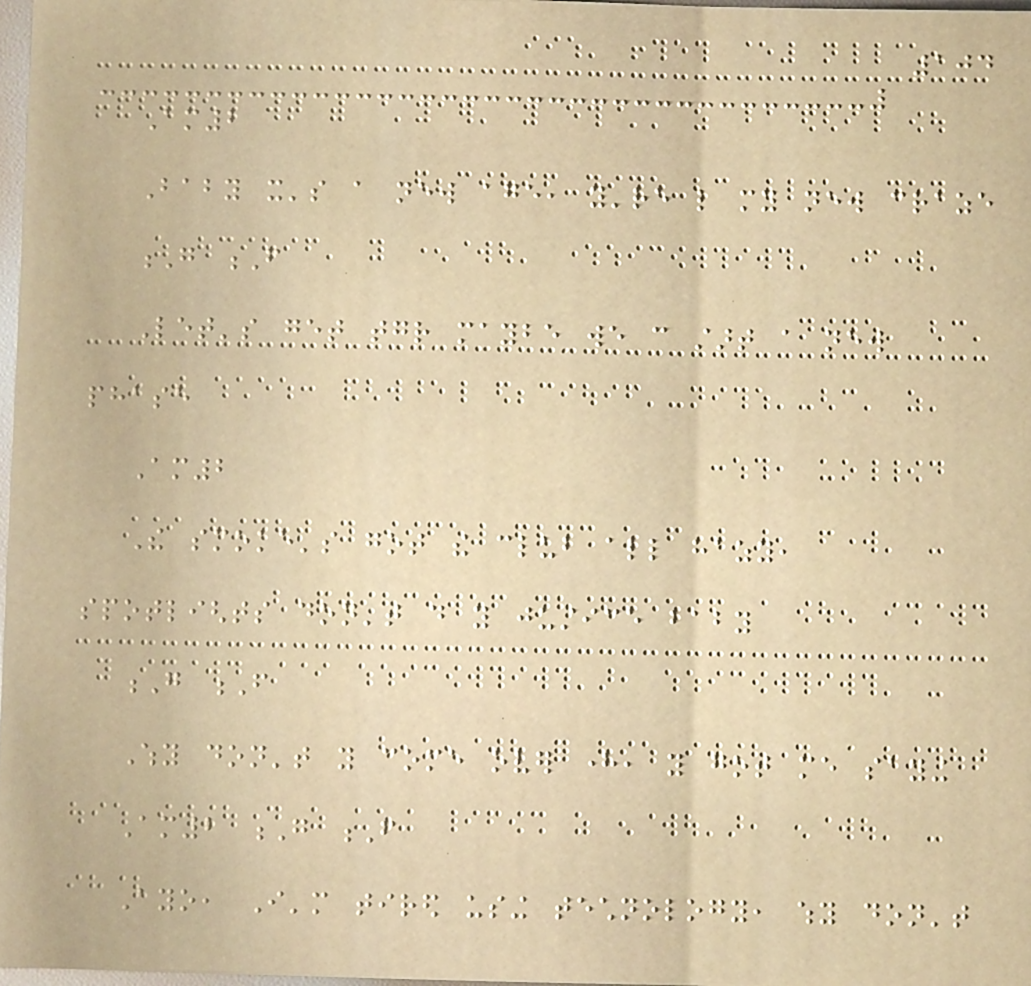104
Am2
Baby it's a new age, you're like my new craze
G F
Let's get together maybe we can start a new
phase
Am2
The smoke's got the club all hazy,
spotlights don't do you justice baby
G F
Why don't you come over here, you got me saying
Am2 G F
Ayo, I'm tired using technology, why don't
